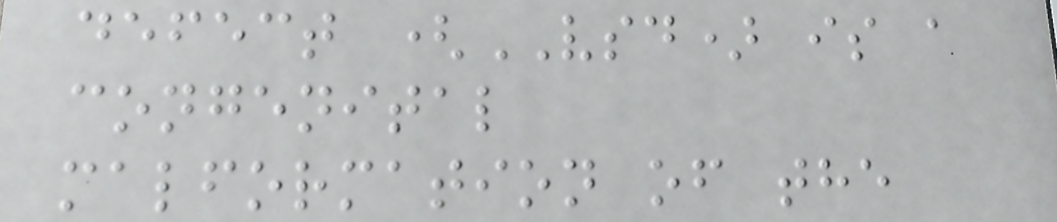defect (VSD) is a
congenital
malformation of the
